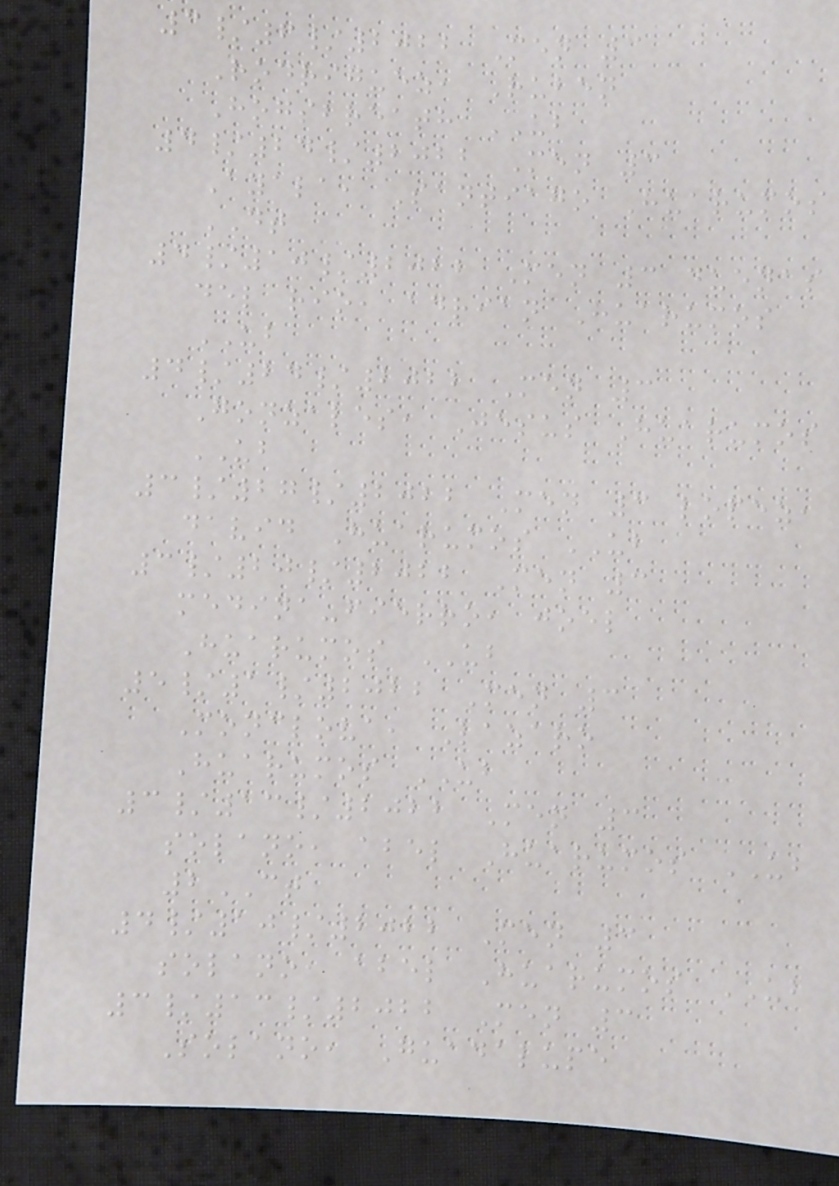3/6/2022 Men 3
Rodriguez, Ruben
Hogsbreath UB
4/24/2022 Men 3
Ayala, Santiago Huarumos
DT
4/10/2022 Men 3 duenas
del rio, adrian Huarumos
UB
4/24/2022 Men 3
Gonzales, Jesus Huarumos
UB
3/27/2022 Men 3 lopez,
david Huarumos UB
3/20/2022 Men 3
medina-fierro, joel
Huarumos UB
5/1/2022 Men 3
Monclova, Lazaro
Huarumos UB
3/13/2022 Men 3
solano, abel Huarumos UB
2CT
4/10/2022 Men 3
solano, abel Huarumos UB
3/13/2022 Men 3
Solano, Guadalupe
